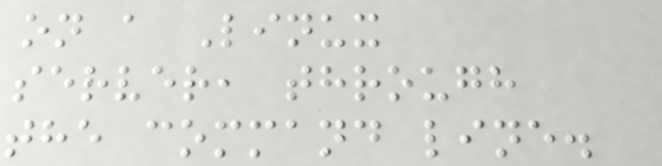on a Linux
server, through
the command line.
